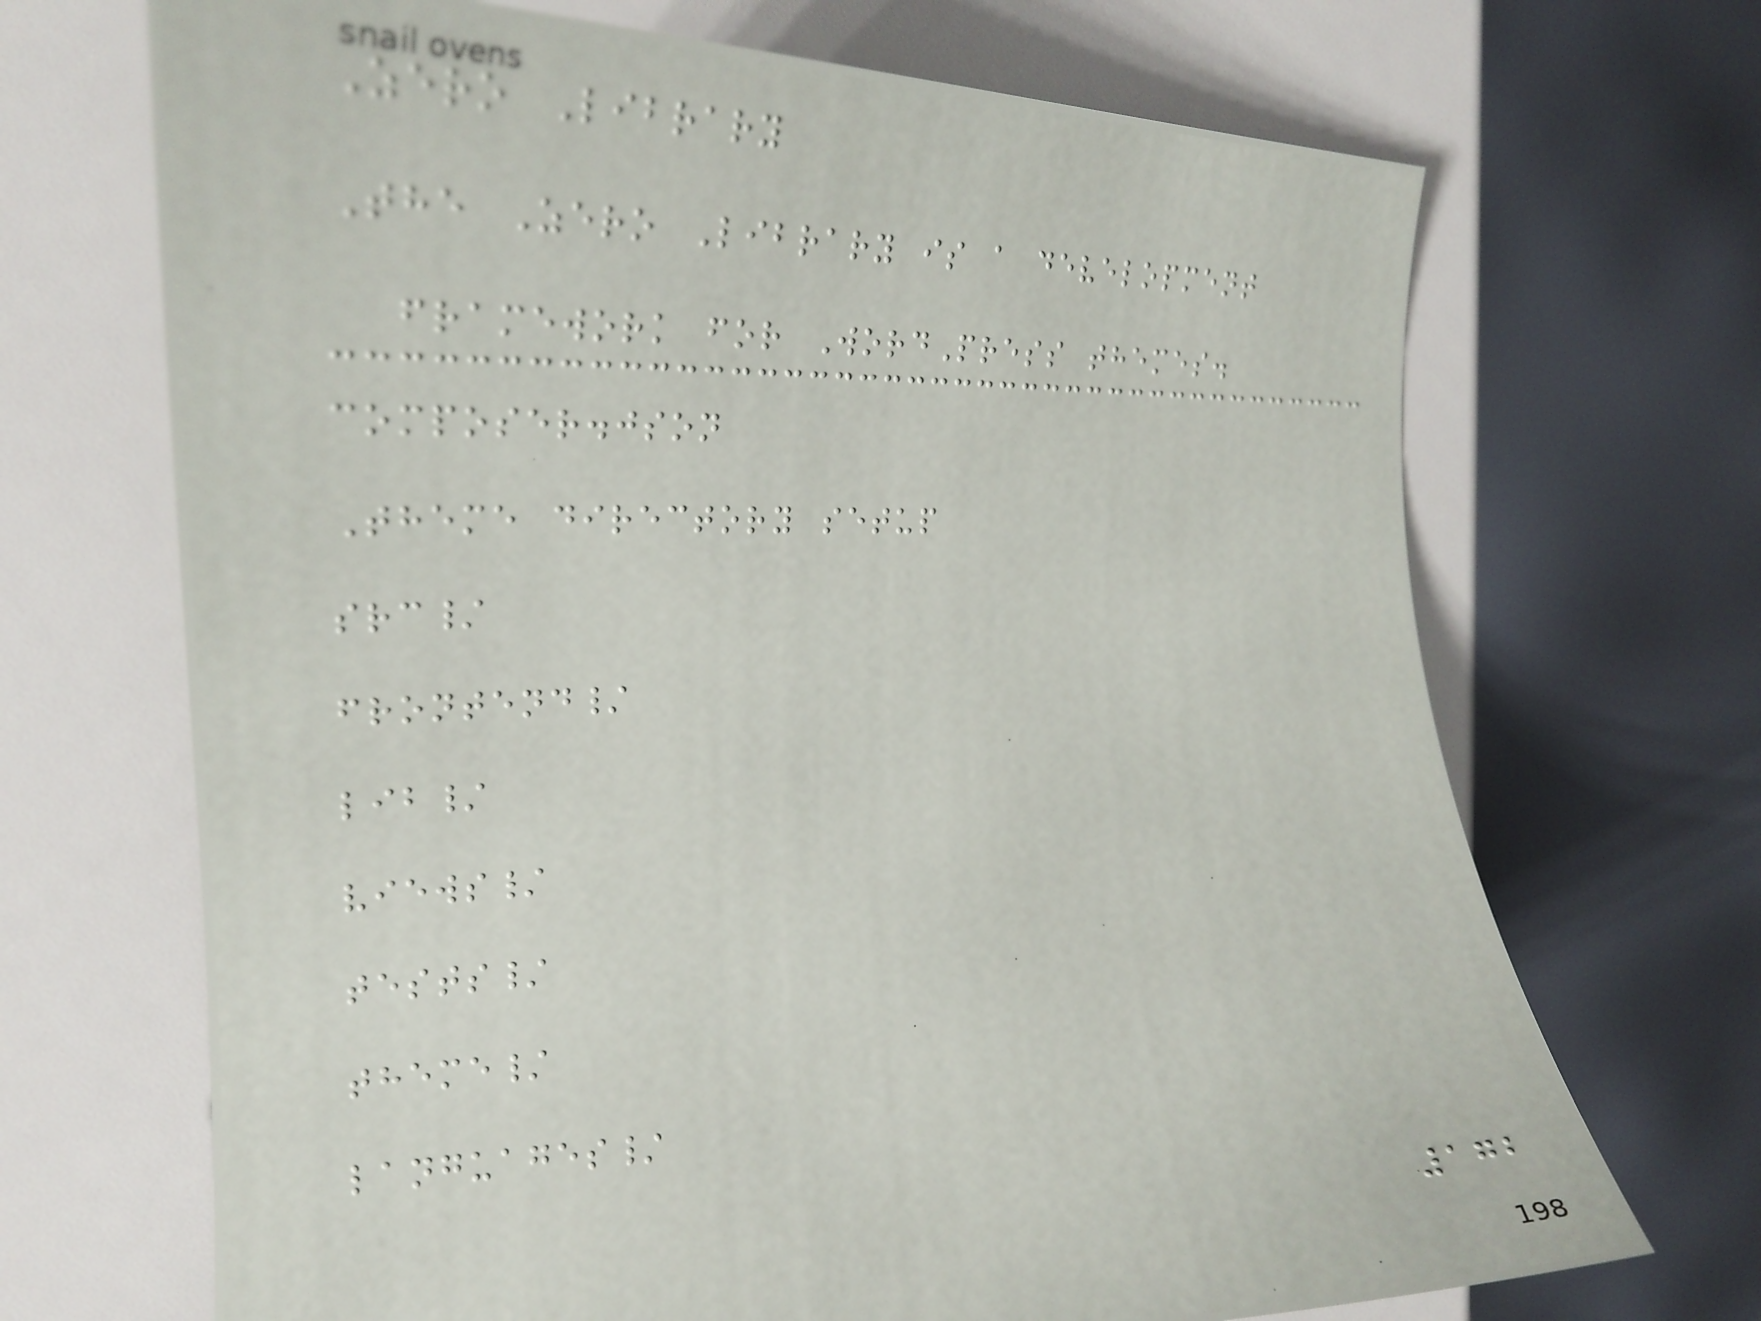Zero Library
The Zero Library is a development
framework for WordPress themes.
composer.json
Theme directory setup
src/
frontend/
lib/
views/
tests/
theme/
languages/
172
